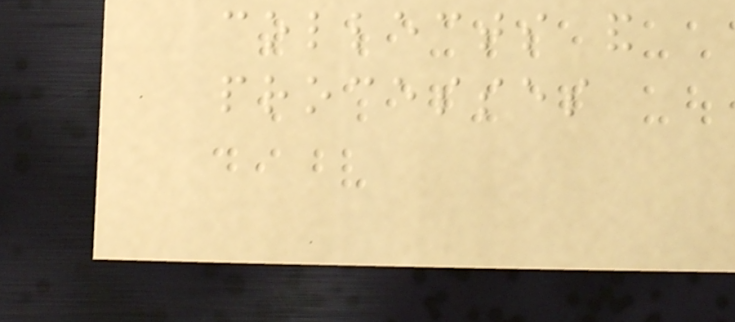collects and
processes
